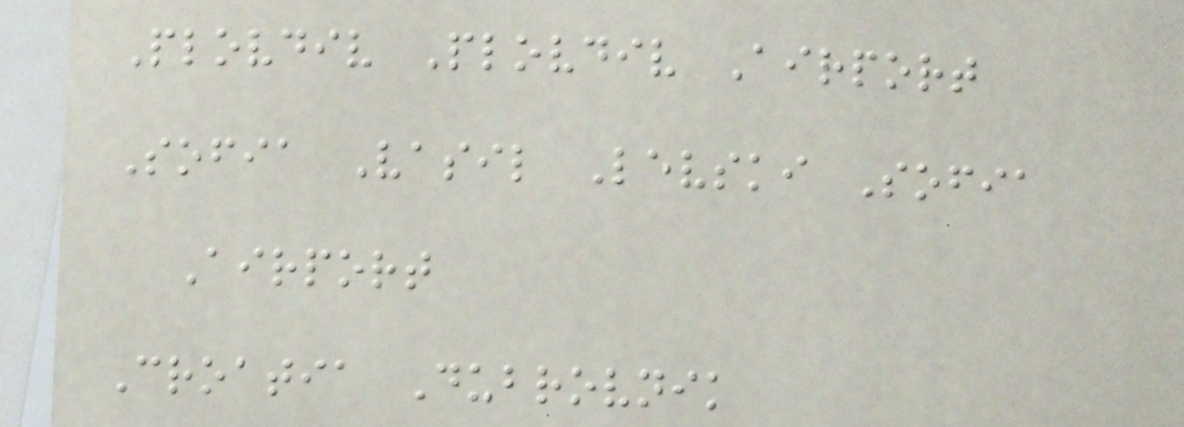Plovdiv Plovdiv Airport
Sofia Vasil Levski Sofia
Airport
Croatia Dubrovnik
